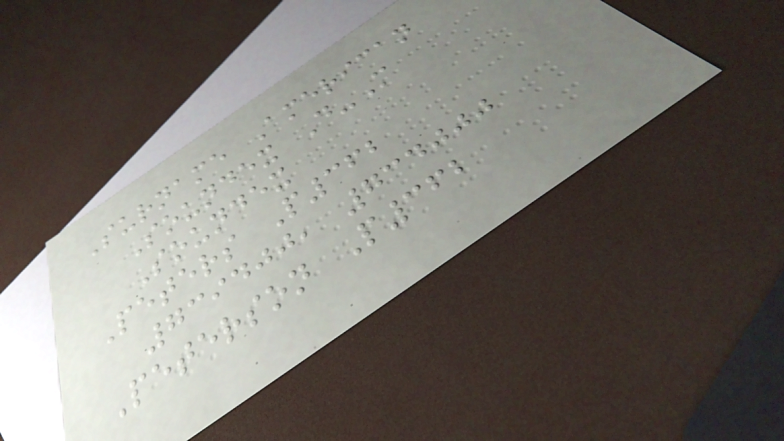Surname American
Soundex D-M
Soundex
Peters P362
739400, 734000
Peterson P362
